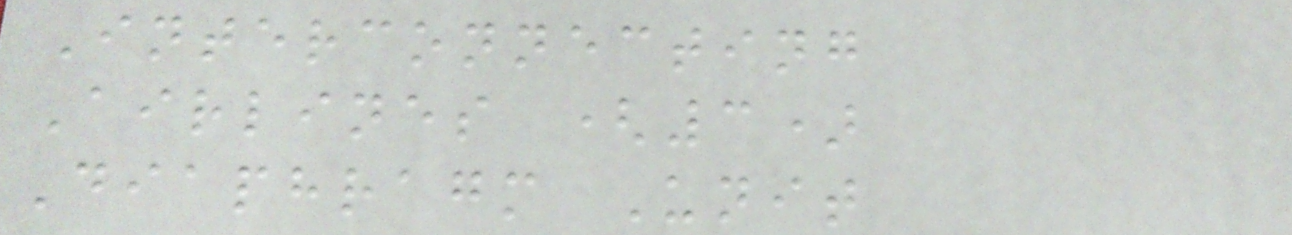Interconnecting
Airlines (3)
Diaphragm Unit
